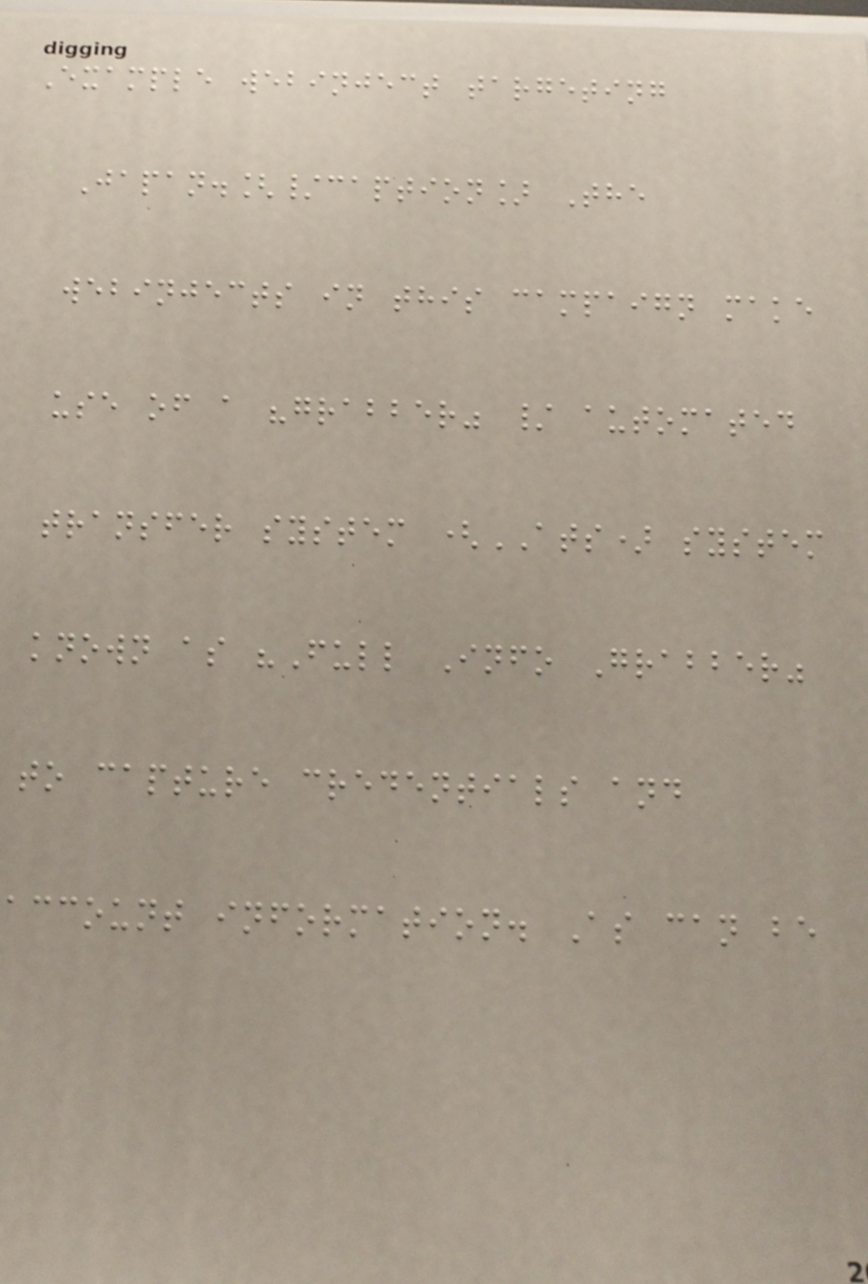Example webinject targeting
Japan.[/caption] The
webinjects in this campaign make
use of a "grabber" / automated
transfer system (ATS) system
known as "Full Info Grabber"
to capture credentials and
account information. As can be
